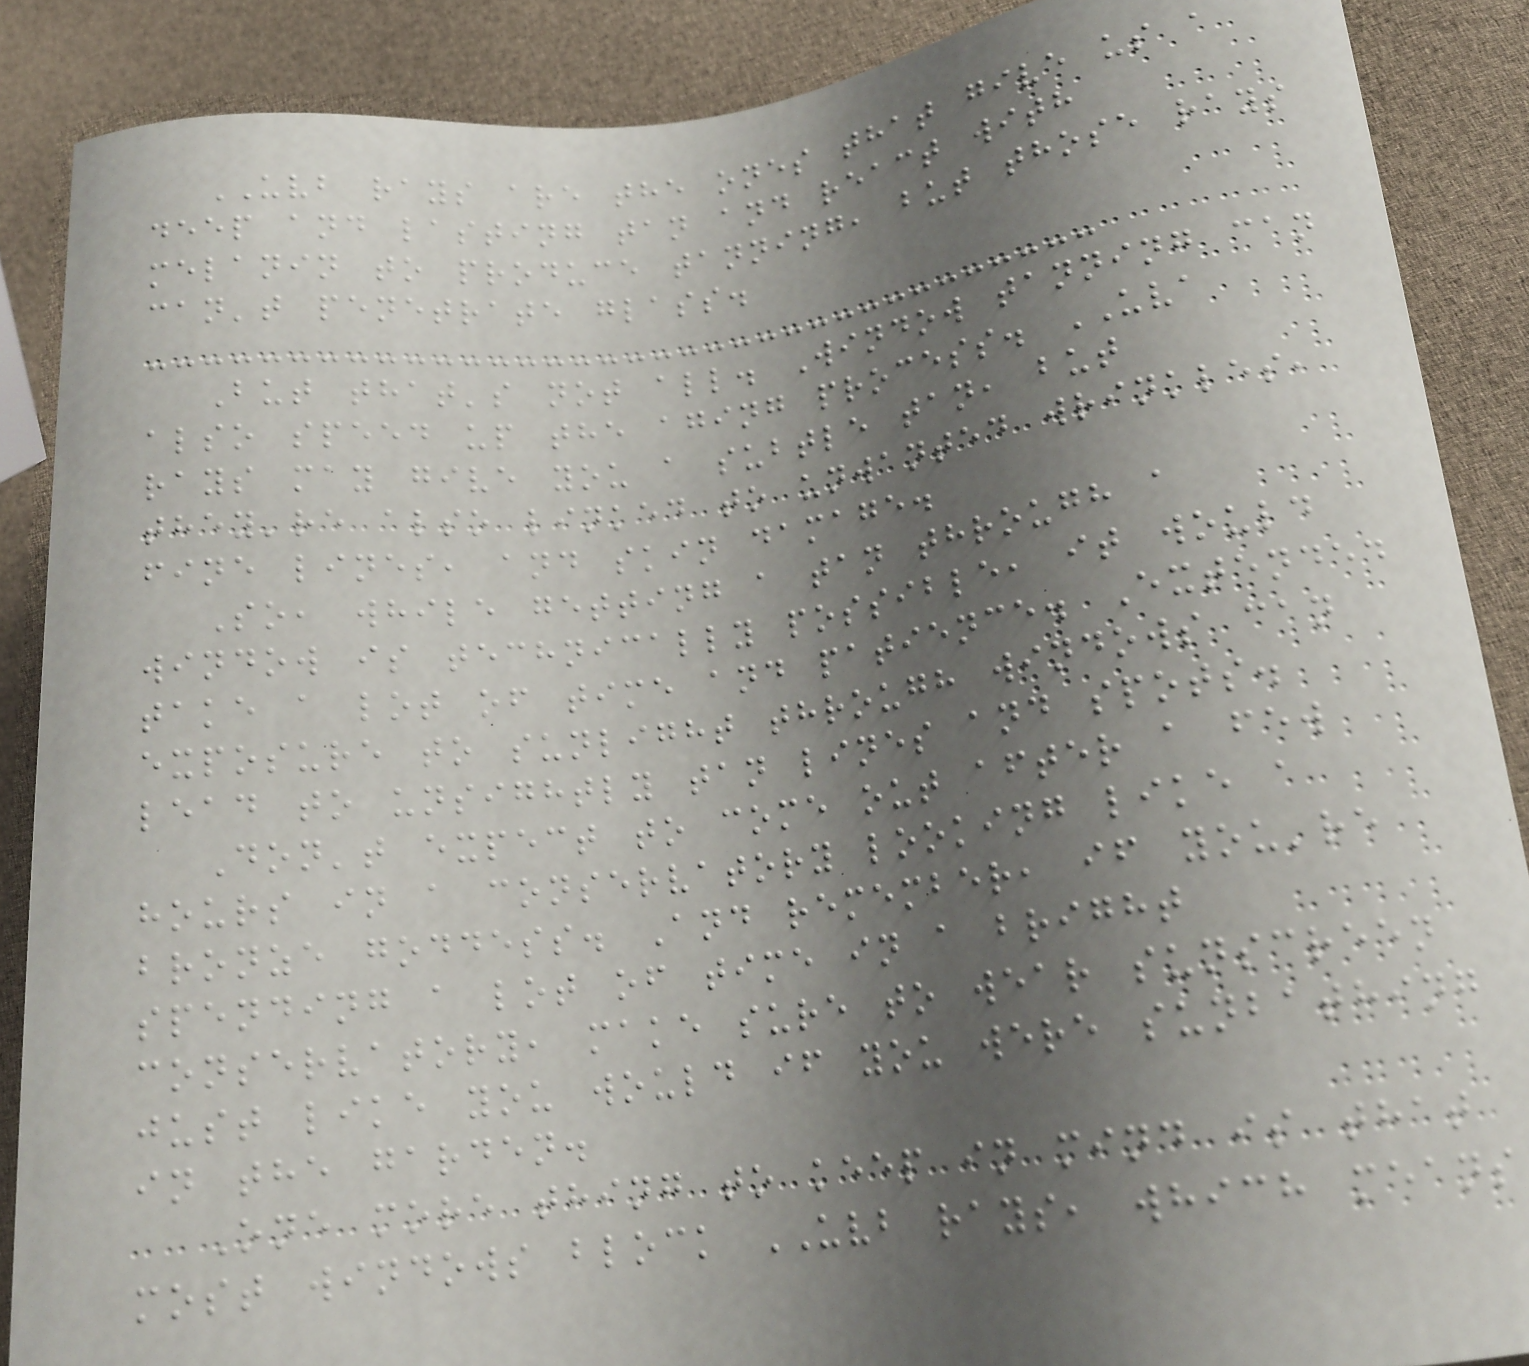UVB rays are the ones that give us a
deep and lasting tan and react with
melanin to produce tanning, but those rays
can't penetrate glass.
But that's not all. Window tanning can
also speed up the aging process. UVA
rays may give you a subtle tan, but
they're also linked to unwanted wrinkles,
fine lines, and skin damage.
So, while getting a tan through a
window is technically possible, it would
take a lot of time and patience. Extended
exposure to sunlight through windows can
lead to unsightly tan lines and spots.
Don't expect to come out after a few
hours in a conservatory looking like a
bronze goddess. And remember, if you're
spending a lot of time in a bright
conservatory, make sure to wear sunscreen
just like you would if you were sunbathing
in the garden.
One more thing to keep in mind is that
most windows block UVB rays, which means
